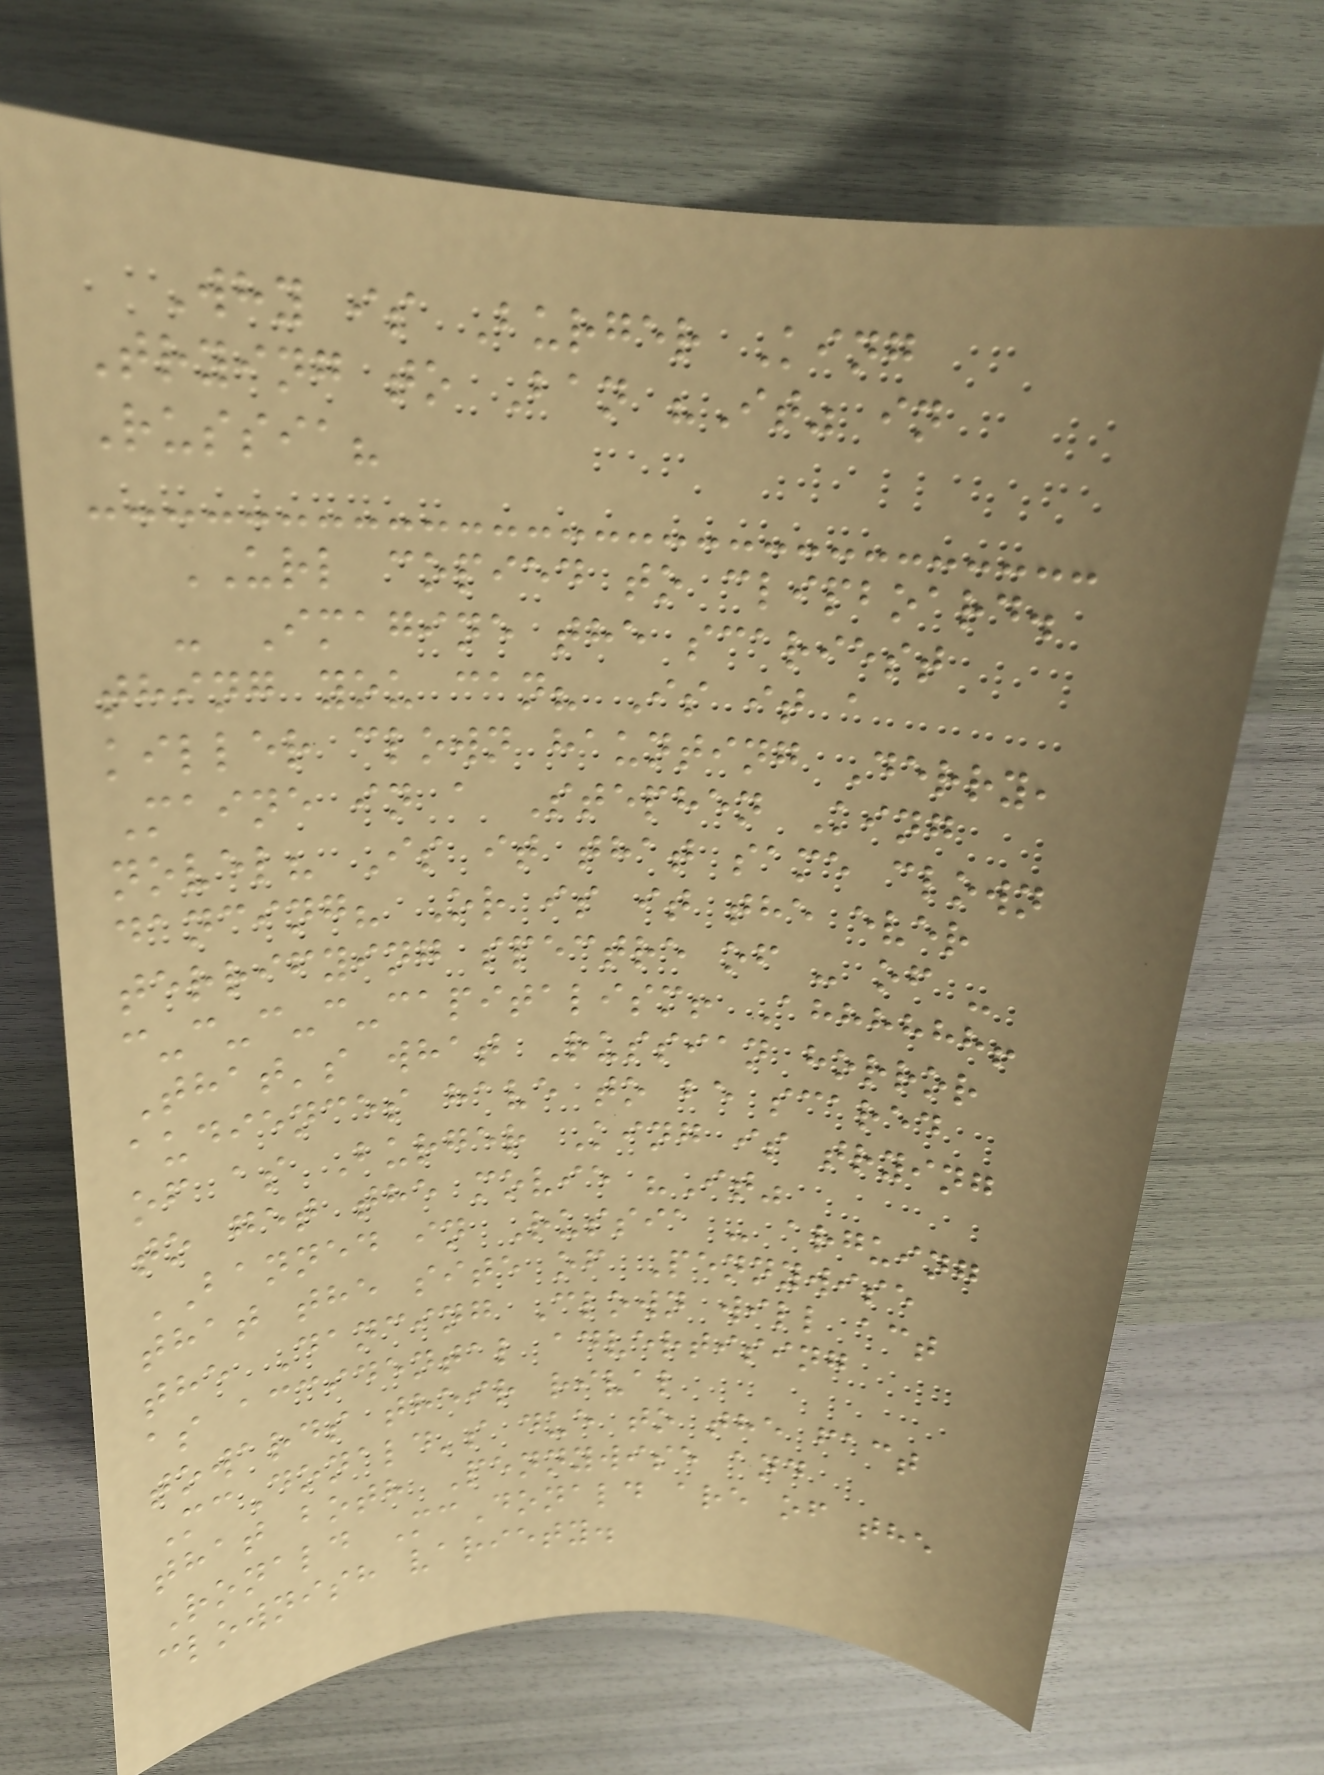Why is Burger King
Trying to Ban "It" in
Russia?
URL copied to clipboard.
- Imagine the scariest
thing you can? Is it a
killer clown haunting Derry,
Maine in a Stephen King
novel? Is it that same clown
dancing? Or is it the ever
terrifying spectre of - of -
c-c-c-c-capitalism! Ahhhhhh!
That's what Russian horror
audiences have to be scared
of as Burger King is trying
to get the movie "It"
BANNED in Russia - arguing
that the site of Pennywise
the Dancing Clown will act
as accidental advertising
towards their rival
McDonald's due to the fact
that both Pennywise and
Ronald McDonald are of the
clownish variety.
